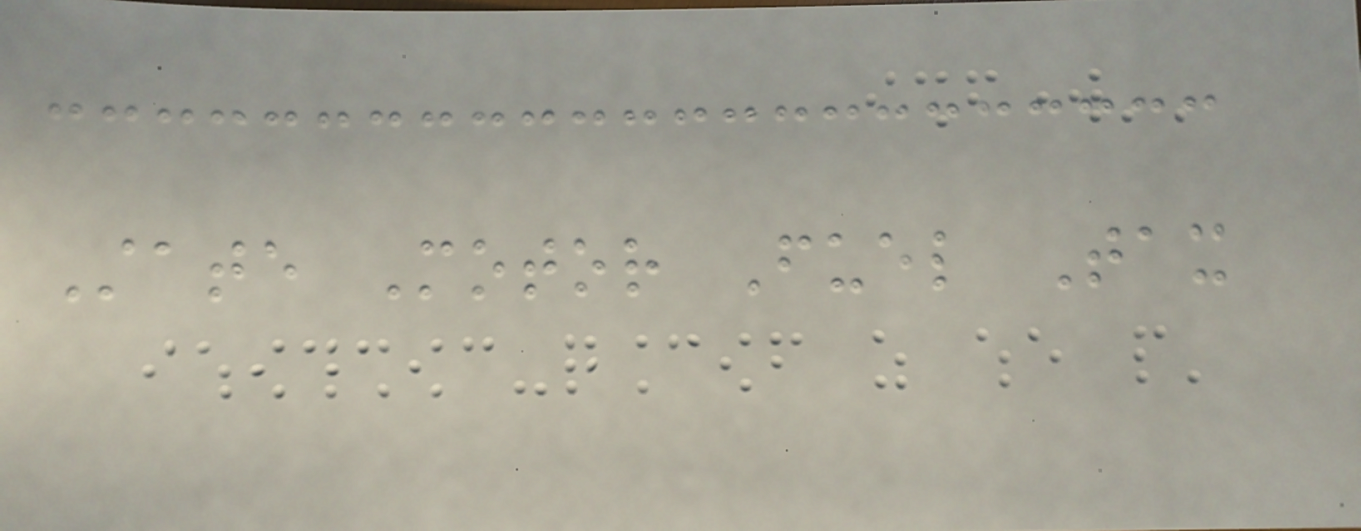State Motor Fuel Tax
